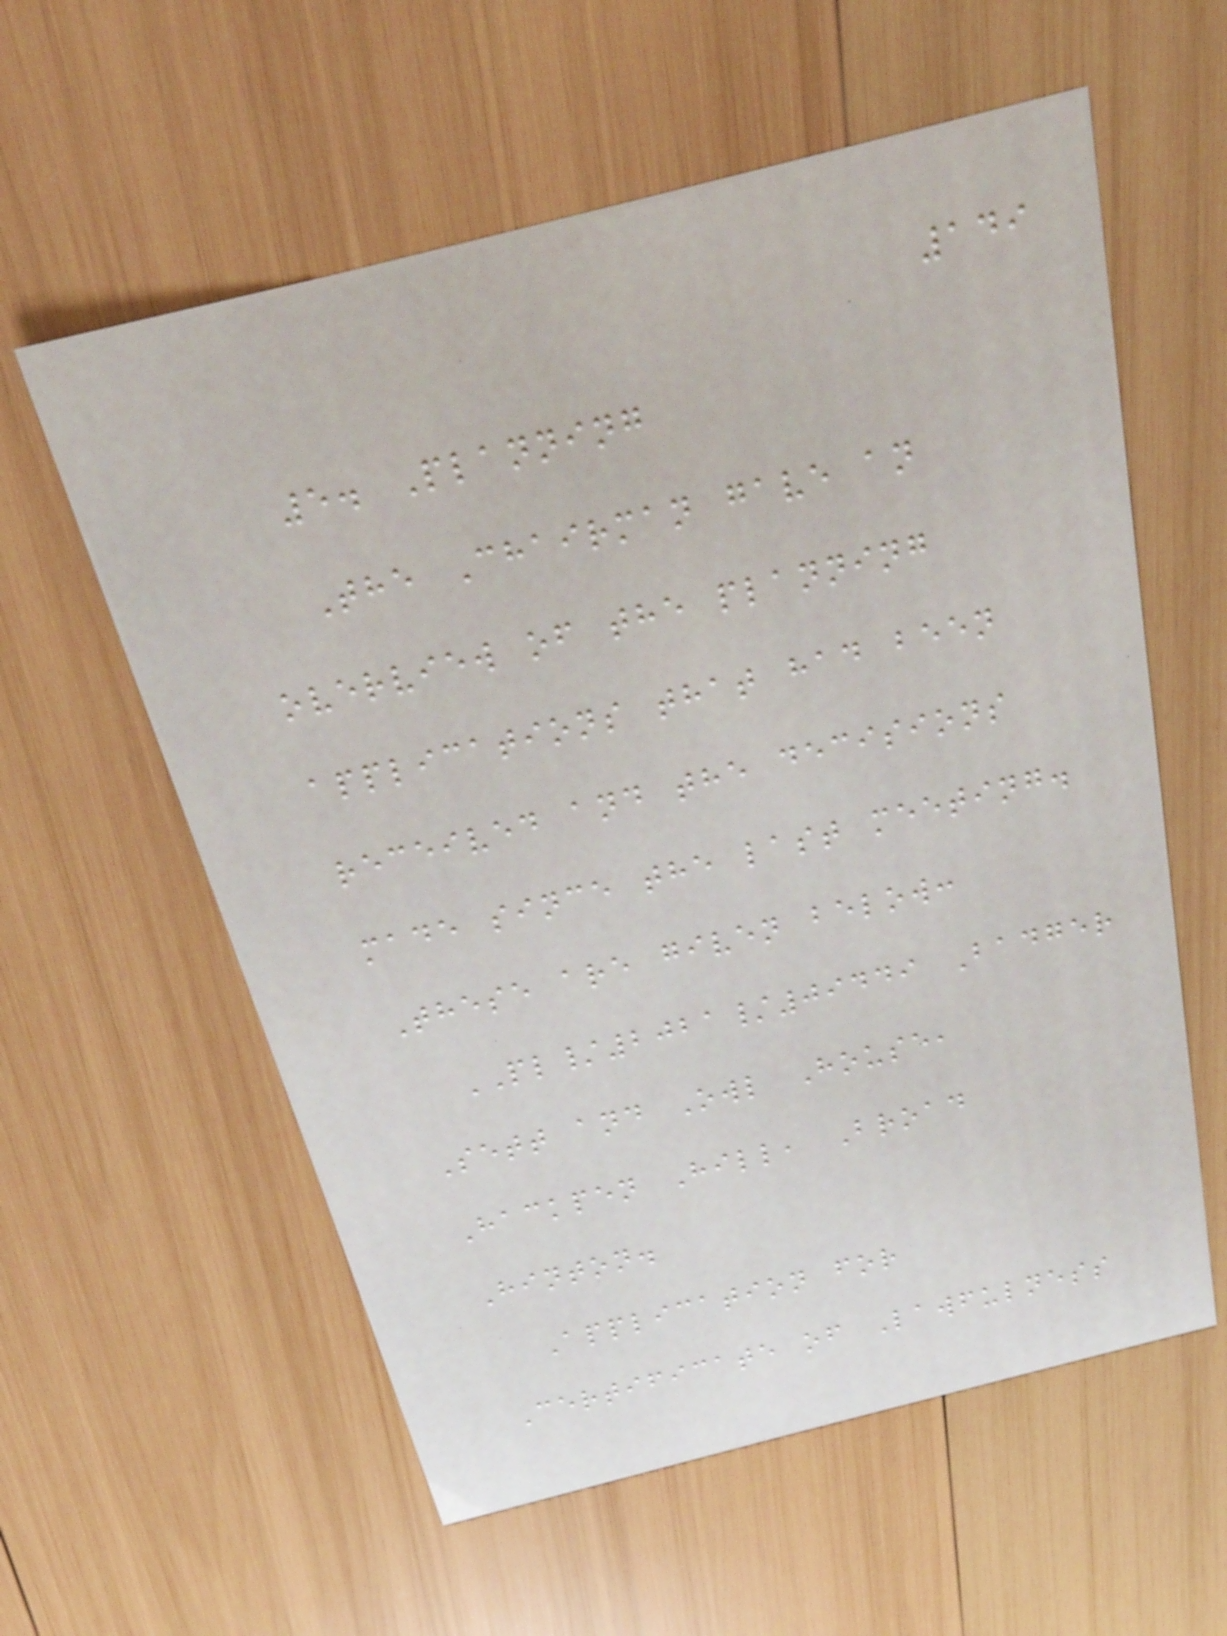149
5. Planning
The Chairman gave an
overview of the planning
applications that had been
received and the decisions
made since the last meeting.
These are given below:
PL/2021/09449 Badger
Sett and Owl House,
Hackpen Hill, Broad
Hinton.
Application for
Certificate of Lawfulness
